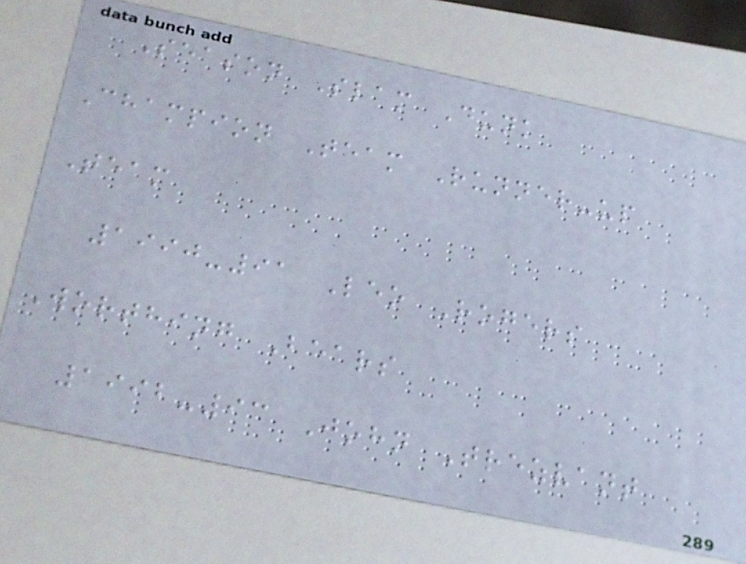Season Slam Dunk
Champion Team Runner-up
Team
1990-91 Leo Rogers
Worthing Bears
1992-93 John Trezvant
